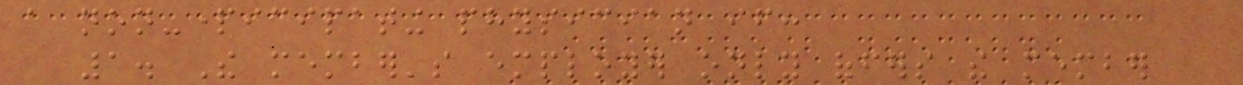a non-participating physician if:
1. The member's employer only offers the member
